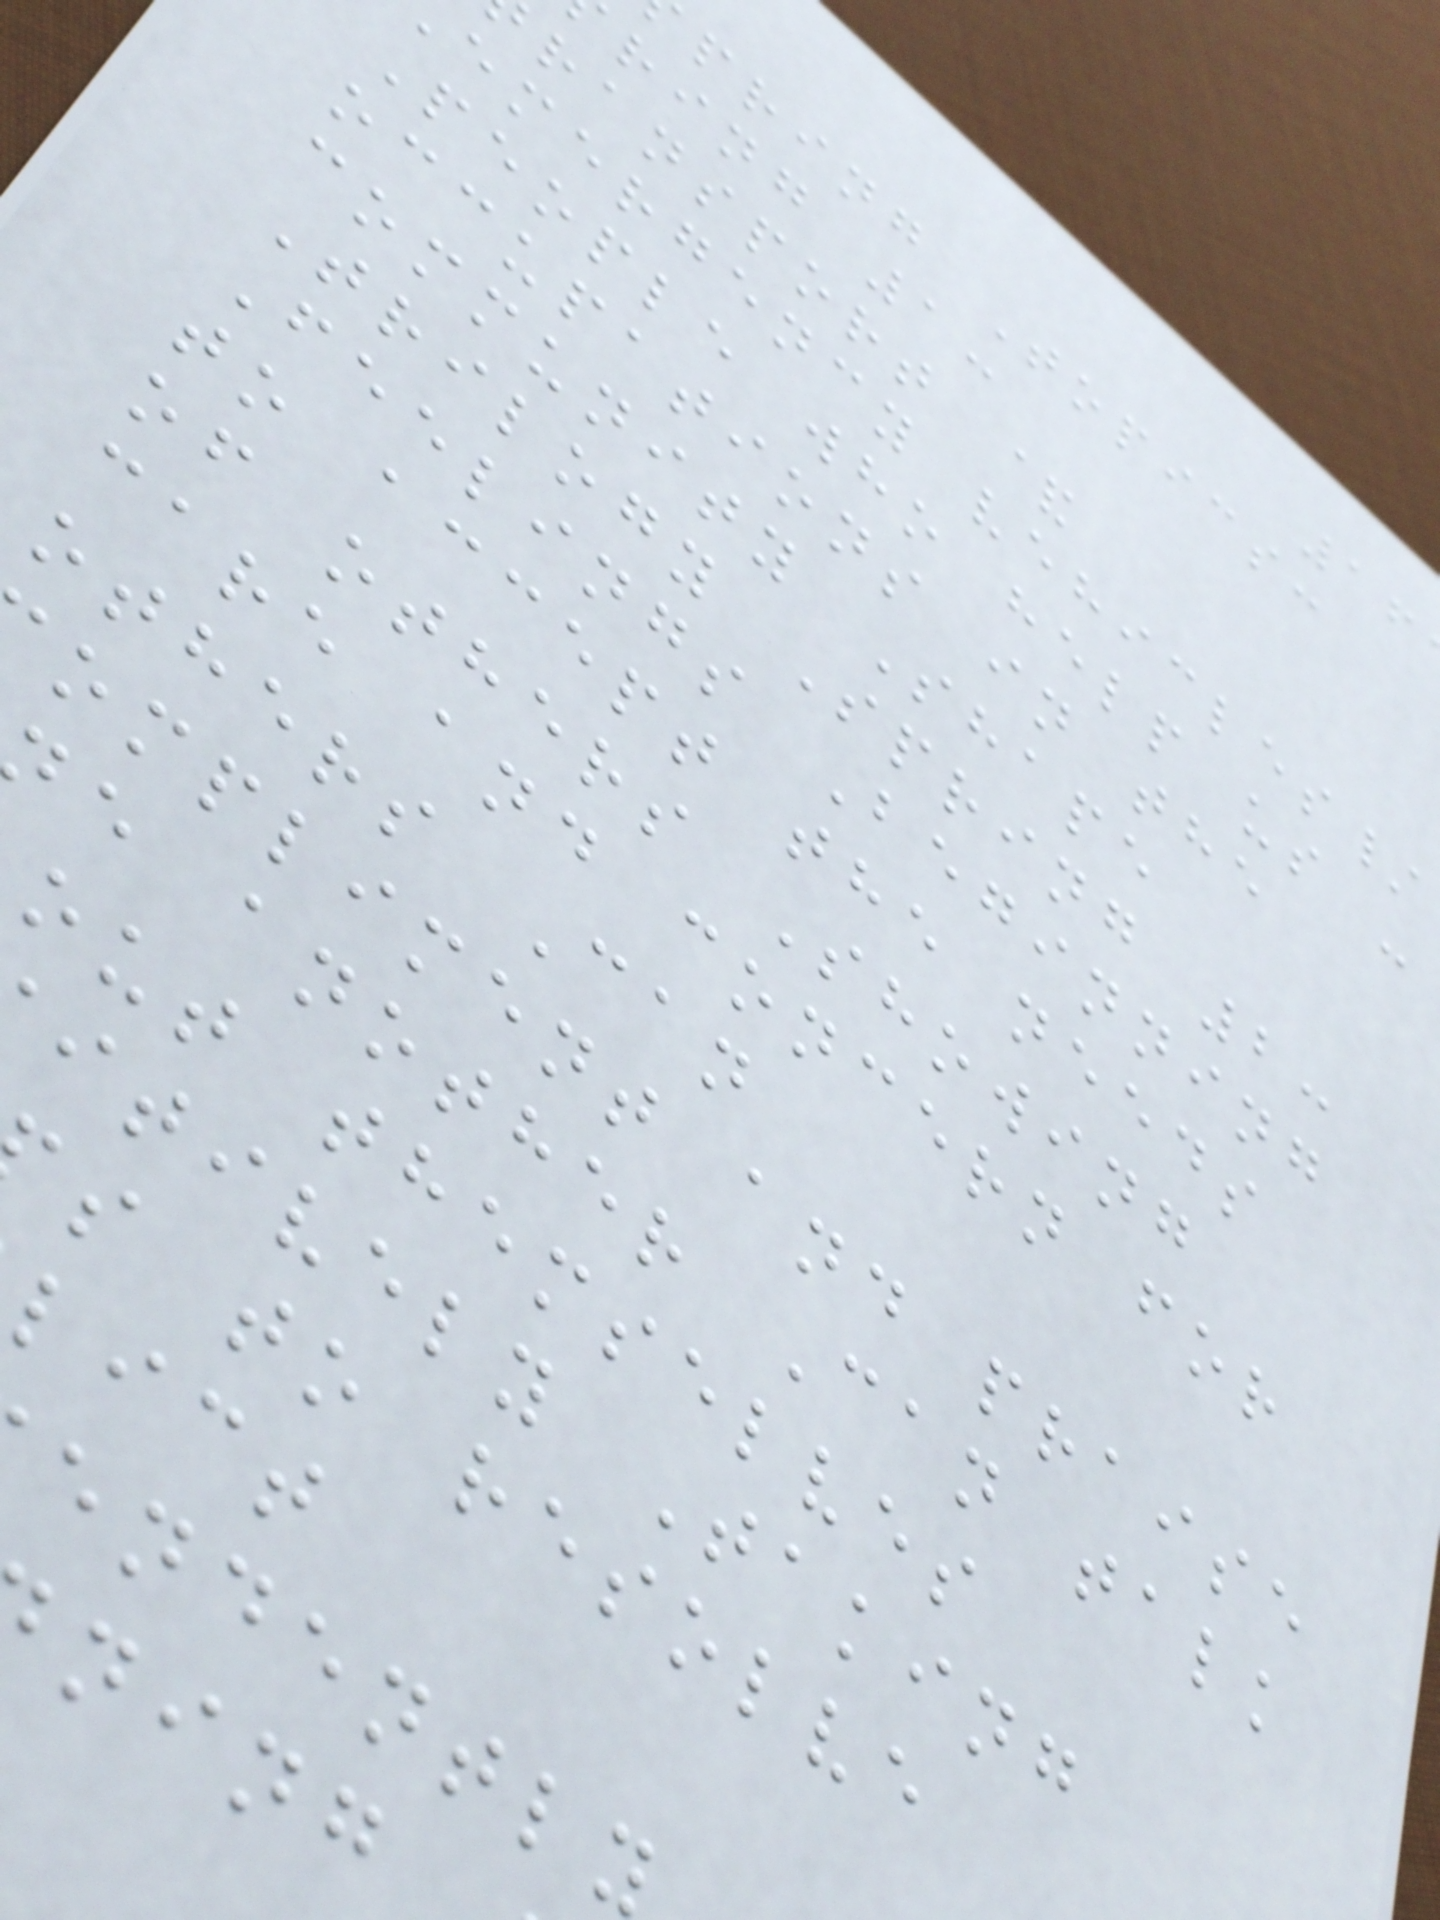pring Topics:
ring 1:
ransport &
emergency vehicles/
People who help us -
occupations in the
community Shape
Trilogy Spring 2:
Feelings Beginning
to accept the needs
of others Showing
care and concern for
others Can
ompliment and praise
e another Can talk
out themselves
itively Taking
s to resolve
lict
endently
